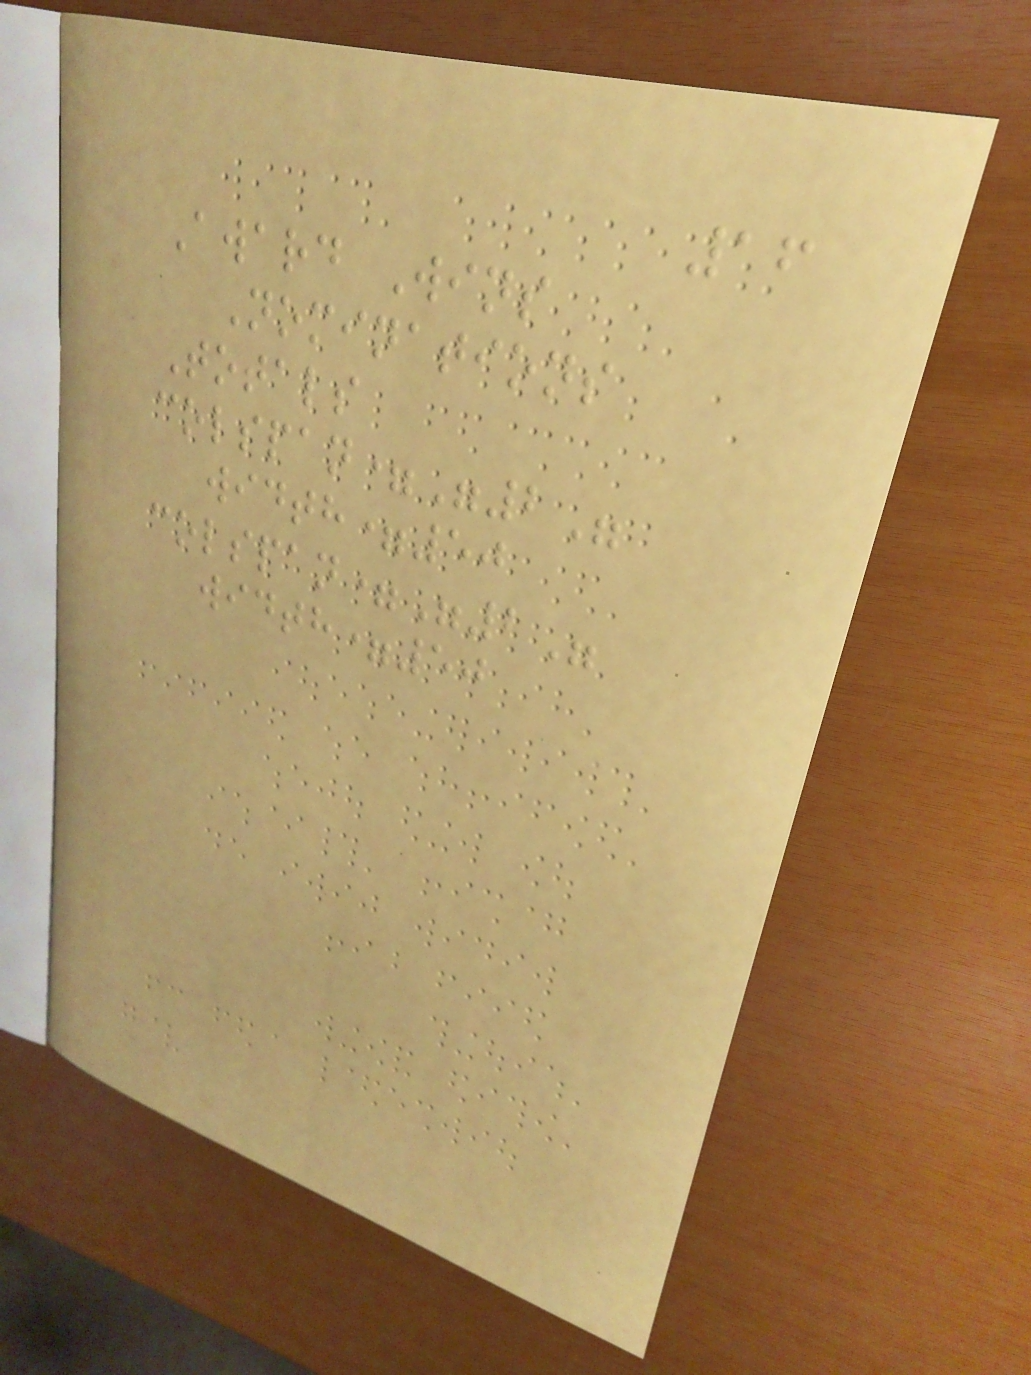16
Award Wins
Nominations
Totals
colspan="2"
width=50
colspan="2"
width=50
